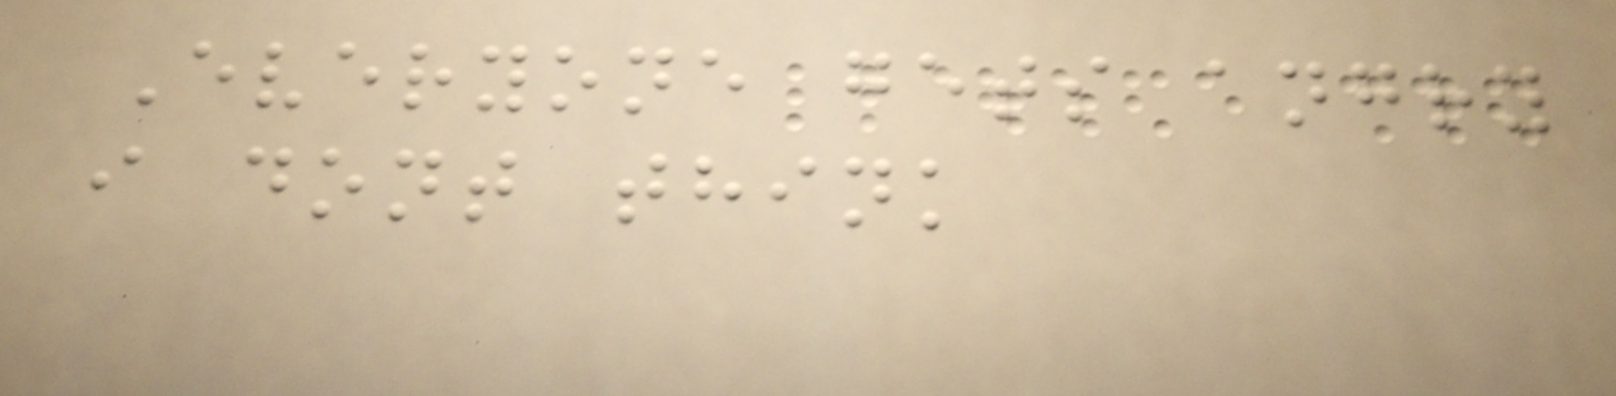Everyone gets angry
i dont think
